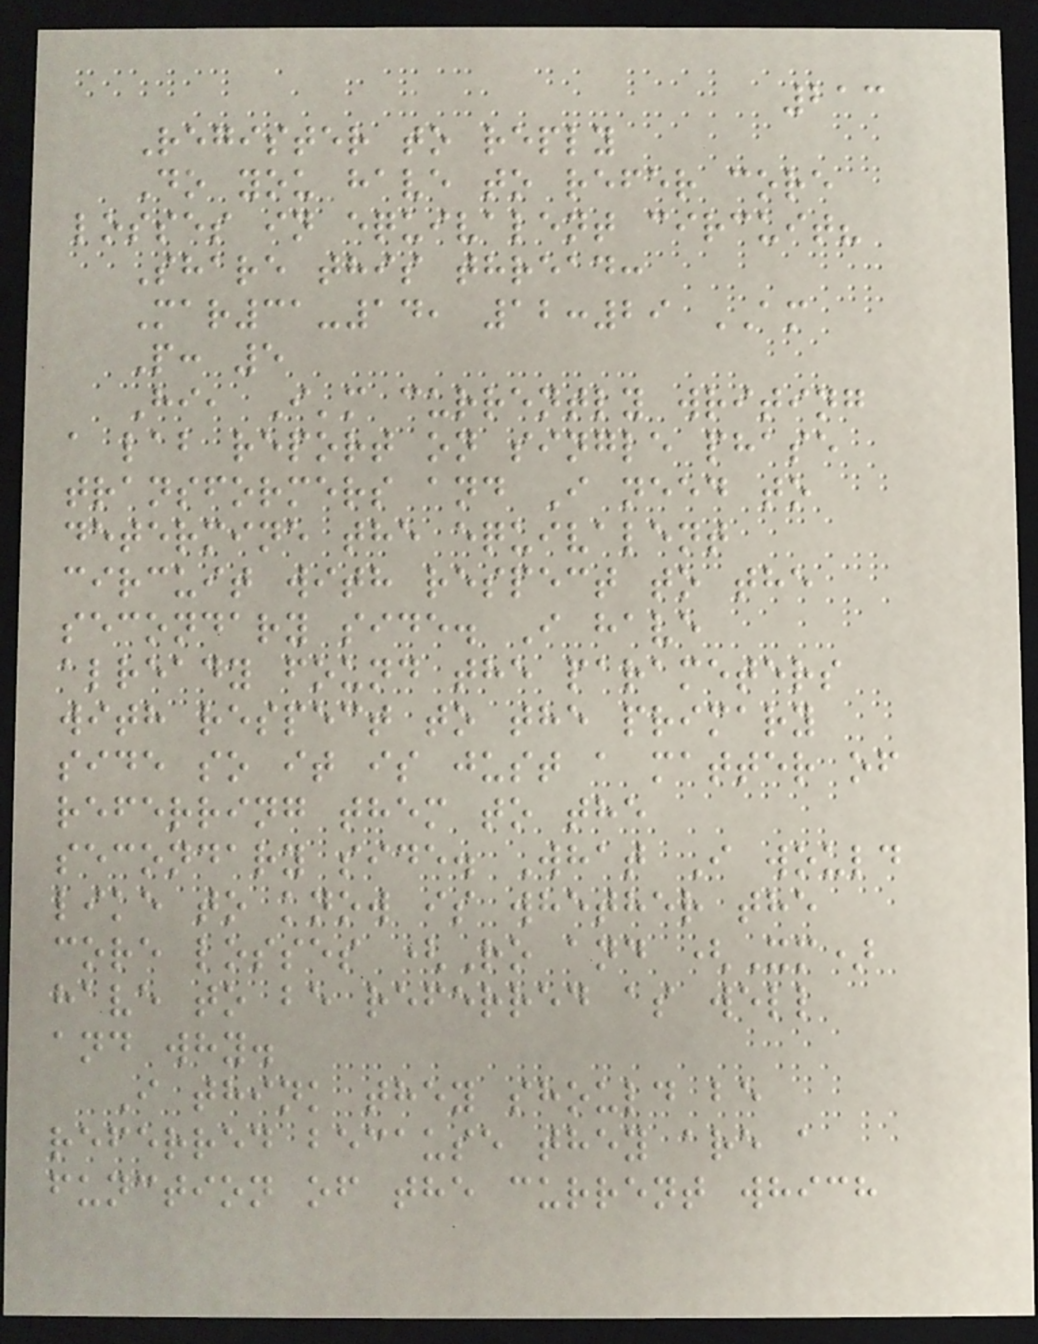213
Register to reply
Do you have to refer core
losses in equivalent circuit?
Share this thread:
Mar31-14, 12:29 AM
P: 5
Hi, I'm currently writing
a lab report on single phase
transformers and I need to
determine the equivalent
circuit with respect to the
secondary side. I have
already found the parameters
with respect to the primary
side so it is just a matter of
referring them to the
secondary side. What I would
like to know is whether the
core losses (Ro and (Xm)
have to be referred as well
and why.
I think they should be
referred because they are a
function of the current which
